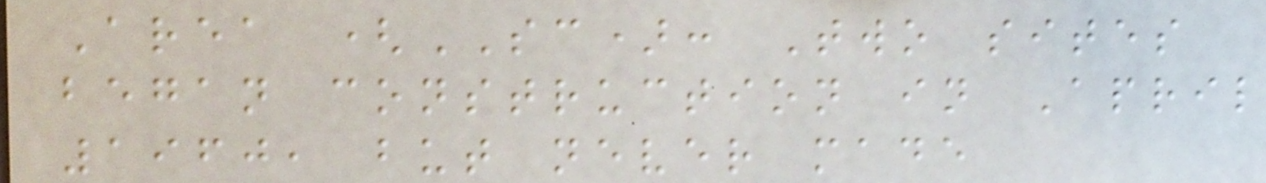Area (SC): Two sites
began construction in April
1960, but never made
